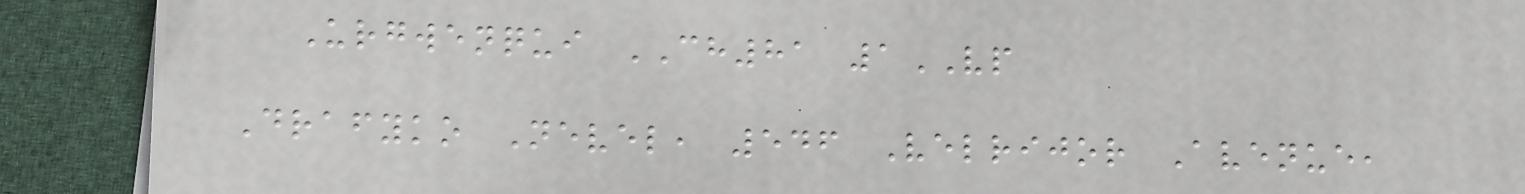Urgwenqui CH81 1VP
Drafyko Nevel, 546 Velrijor Avenue,
